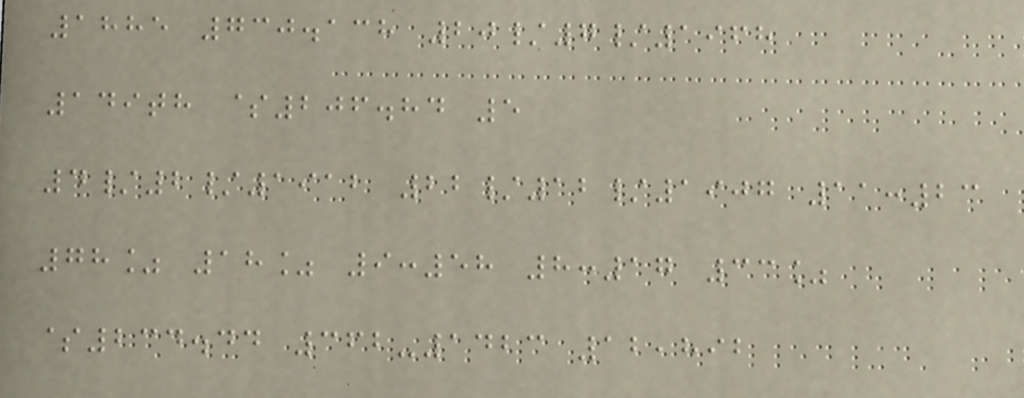1885 730.138 20/7/1968
149th $206.84 5
4/2/1912 22/12/1907 11:23
78% 18% 9:58 8:17 33%
$234.44 362-1423 12,892
